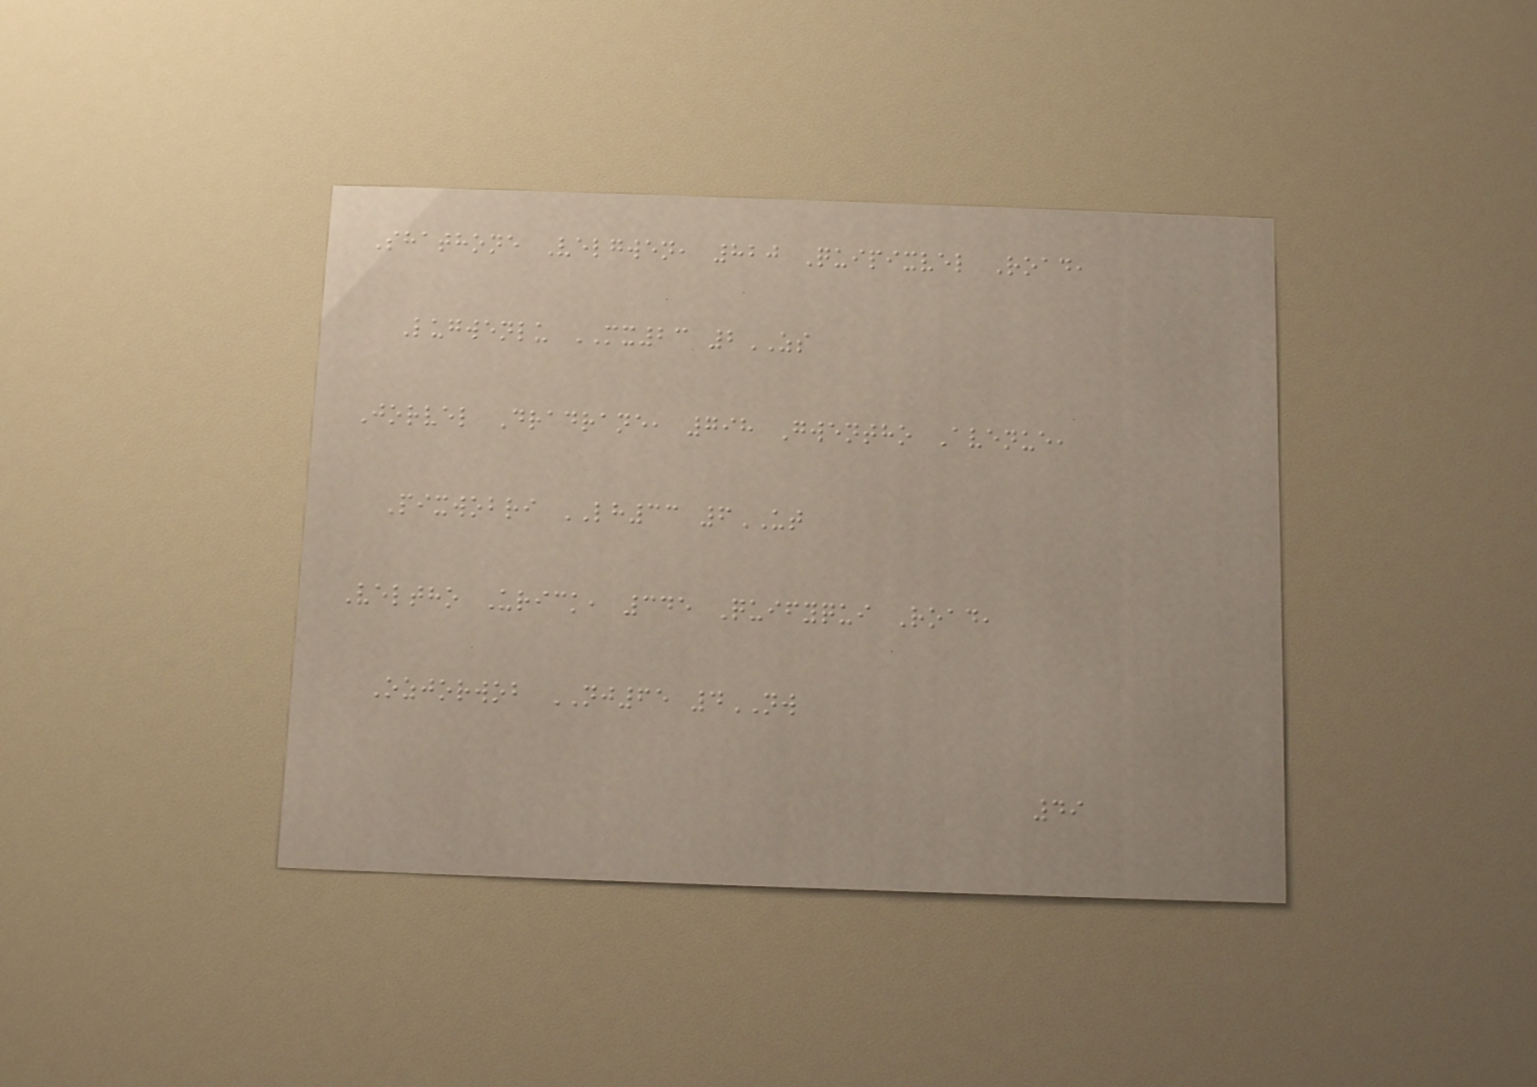Shathone Velgwen, 820 Quipixvel Road,
Lugwenlu MX23 2ZS
Jorvel Dradrane, 798 Gwentho Avenue,
Pixwobri LH33 6UT
Veltho Urick, 345 Quifyqui Road,
Ozjorwob NJ65 4NW
49
